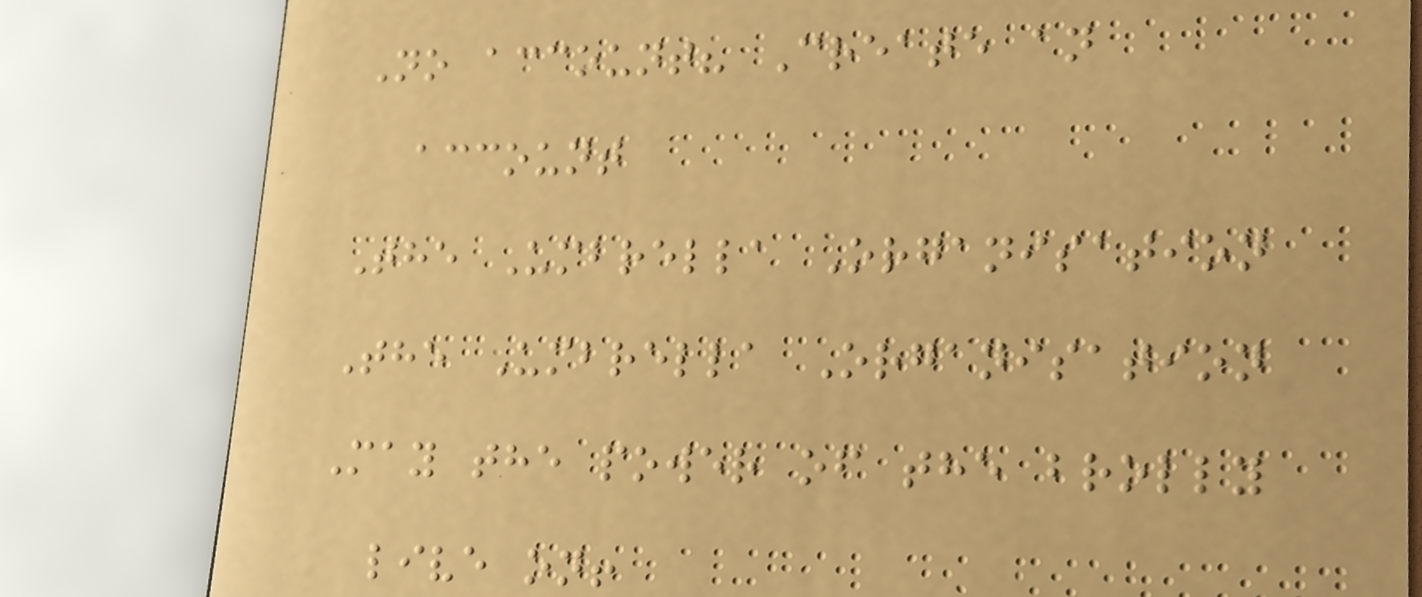No account? Create an
account
The Umbrella Organisation
The Umbrella Organisation
May the power of the brolly
live on!
